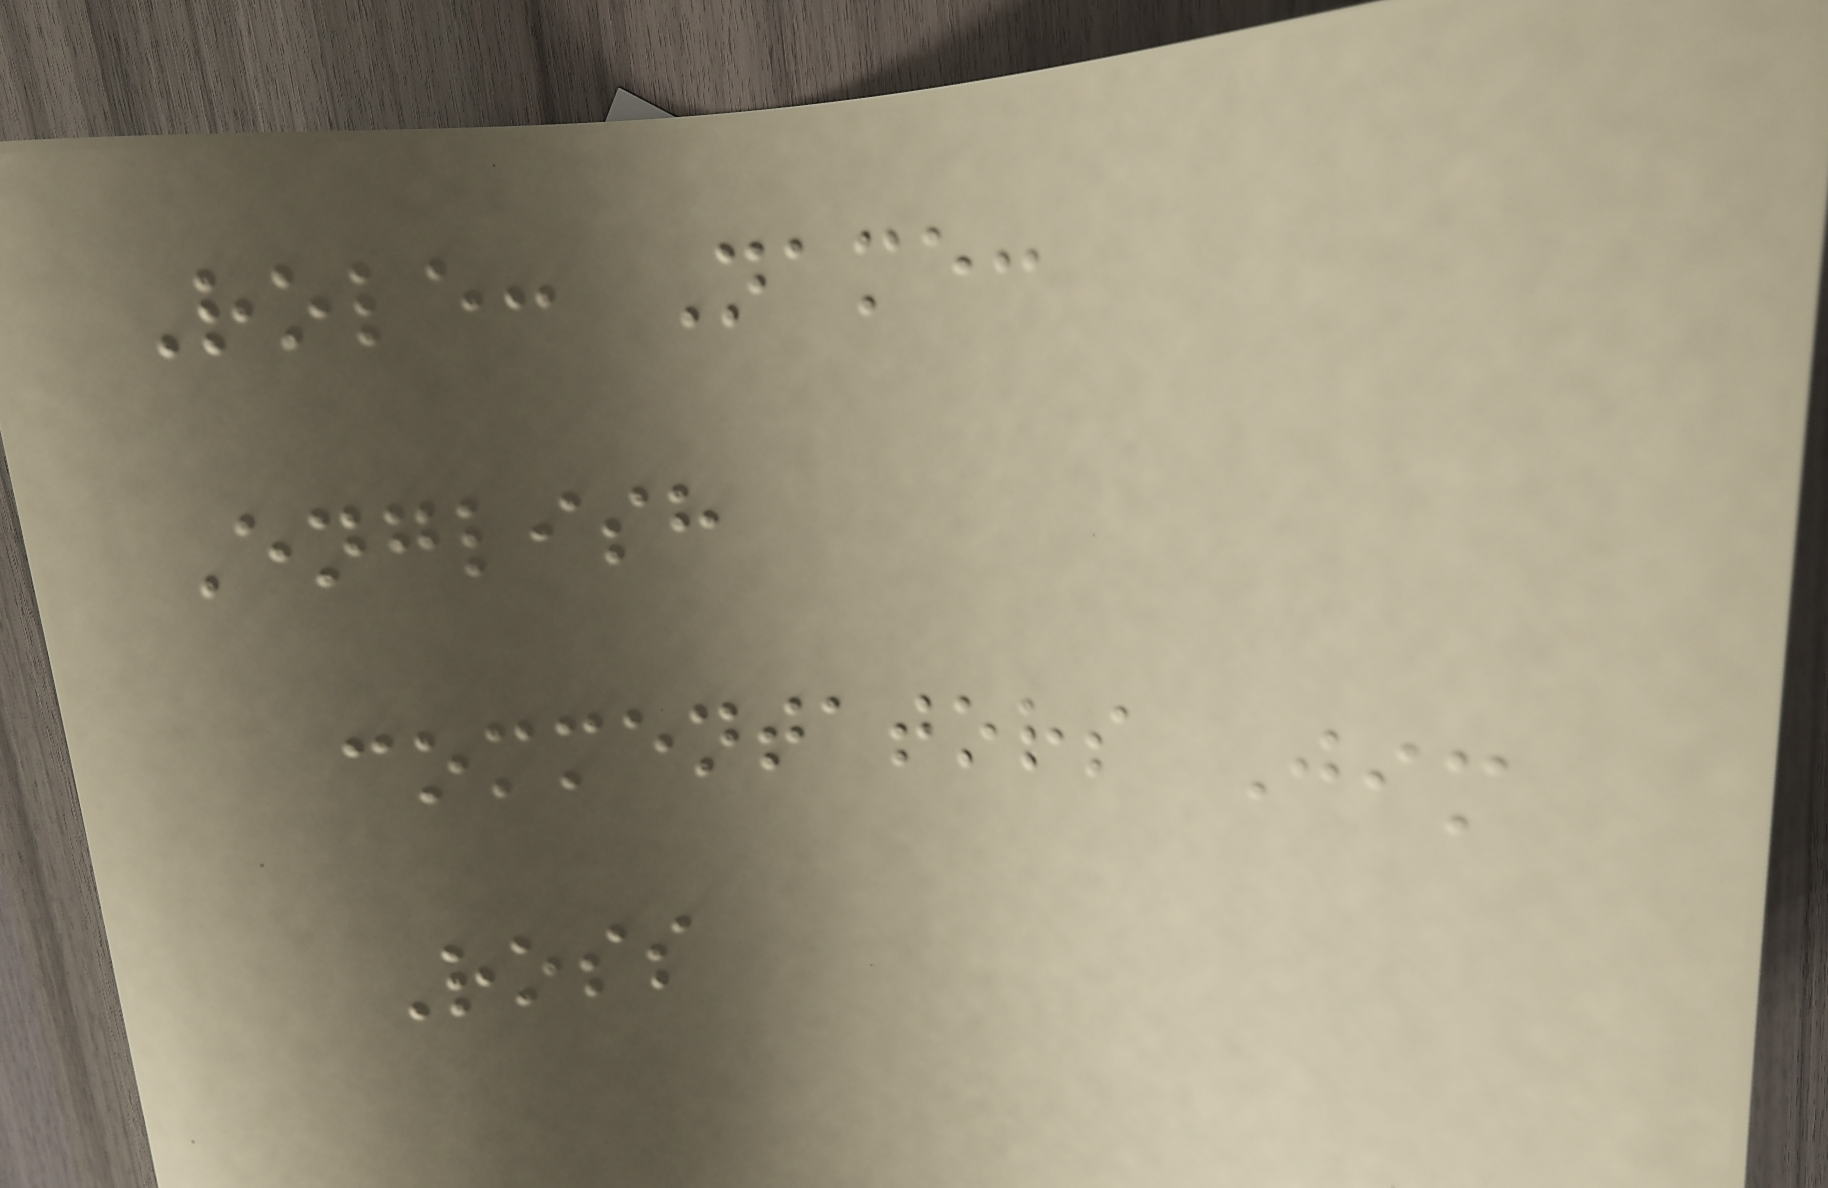Role: Name:
English
commentators Jim
Ross
